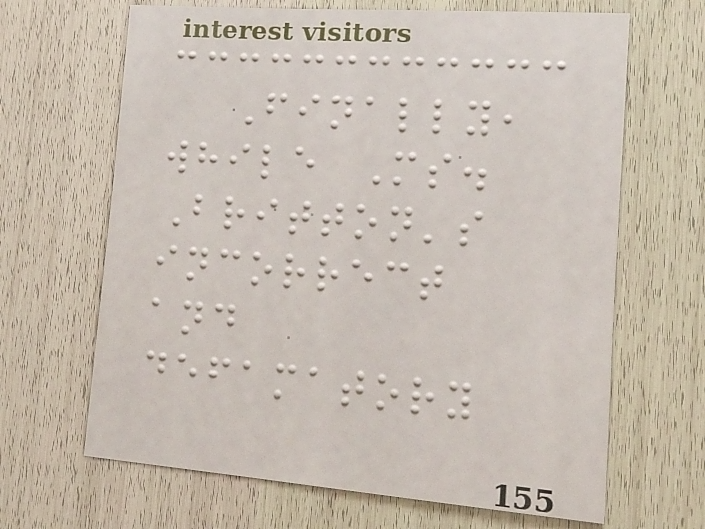Finally,
while Ms.
Britton's
incorrect
and
defamatory
